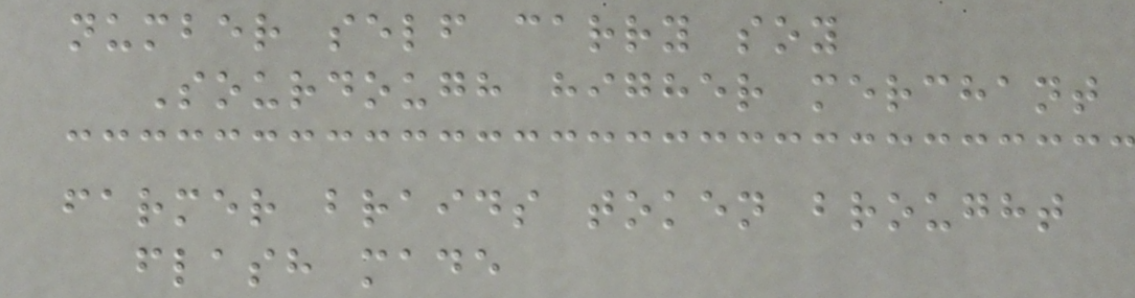number self carry soy
Sourdough higher merchant
farmer braids token brought
flash made
